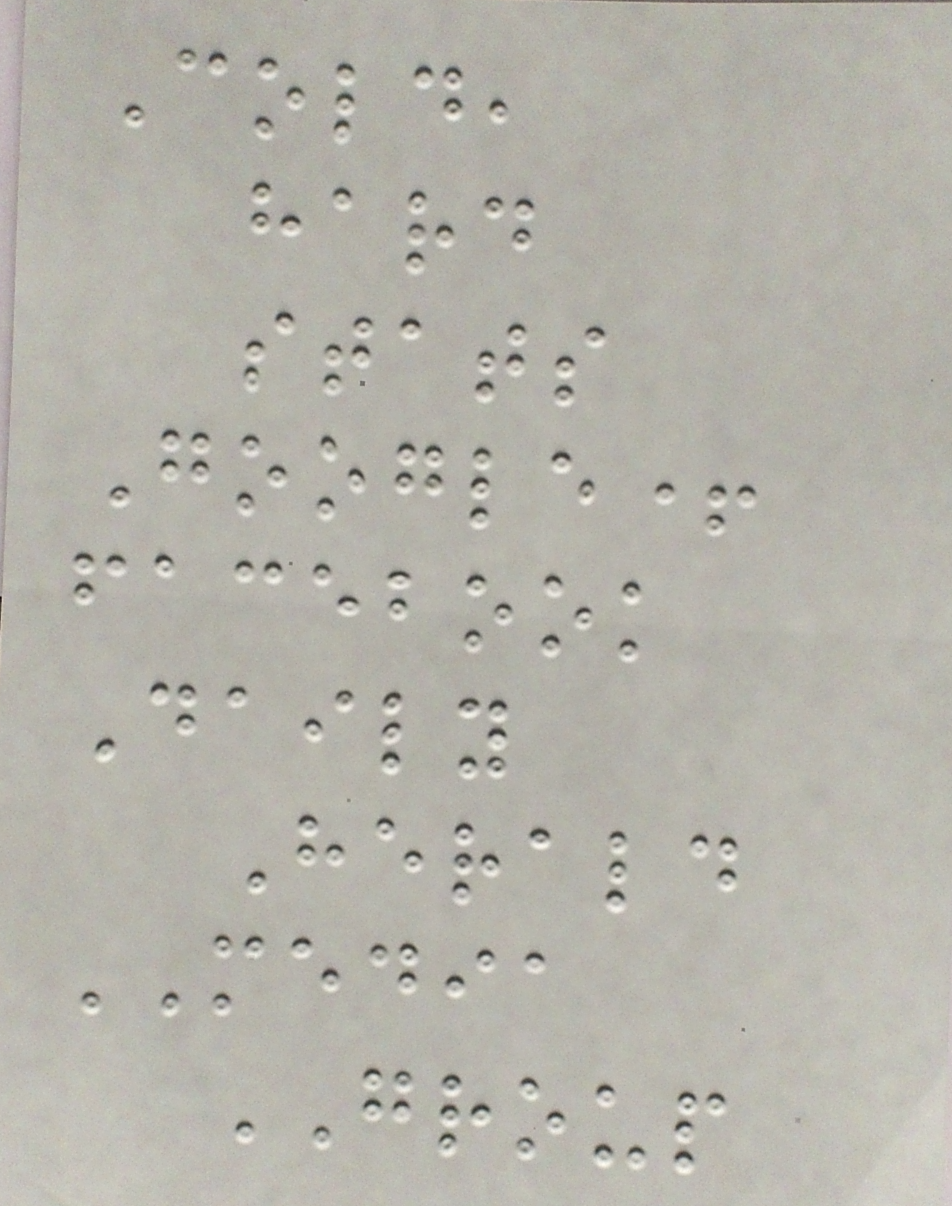Cold,
hard
stats
Google+
facebook
Daily
Herald
MEDIA
GROUP
